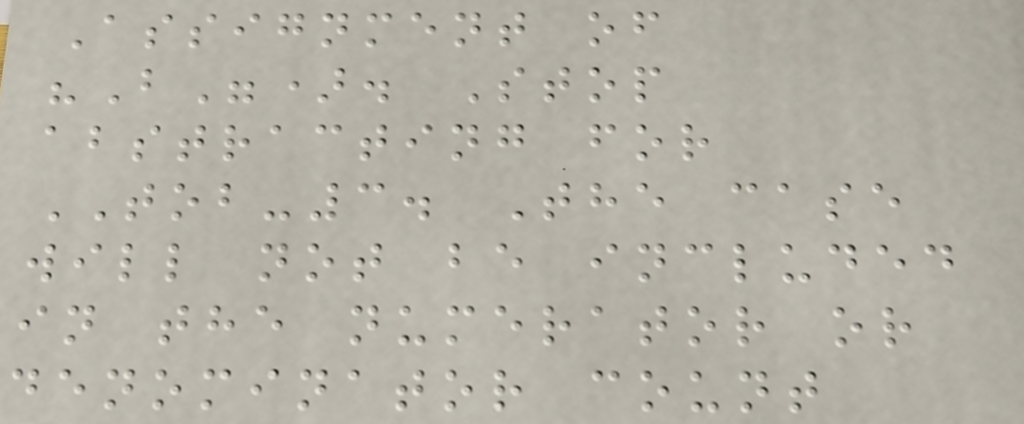Assignment of
"B"). Stop
abstracting for
TOB-3. The case
will not be included
in the numerator or
denominator count
